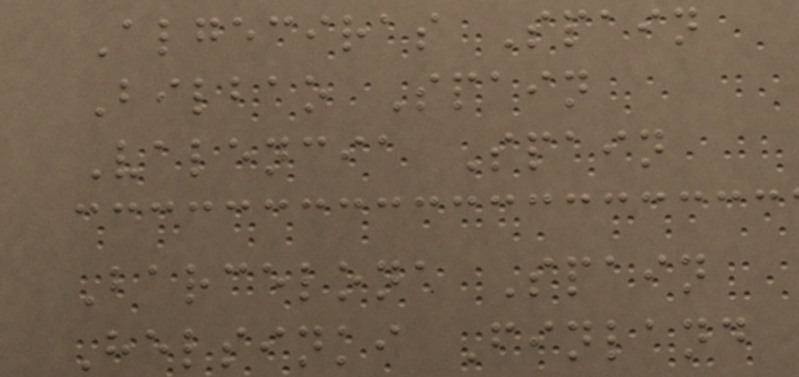Algeciras Spain
Bilbao Spain
Valencia Spain
Barcelona Spain
Helsinki Finland
